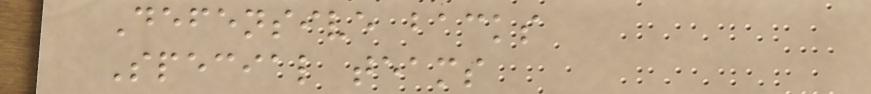Defensive backs
Special teams
